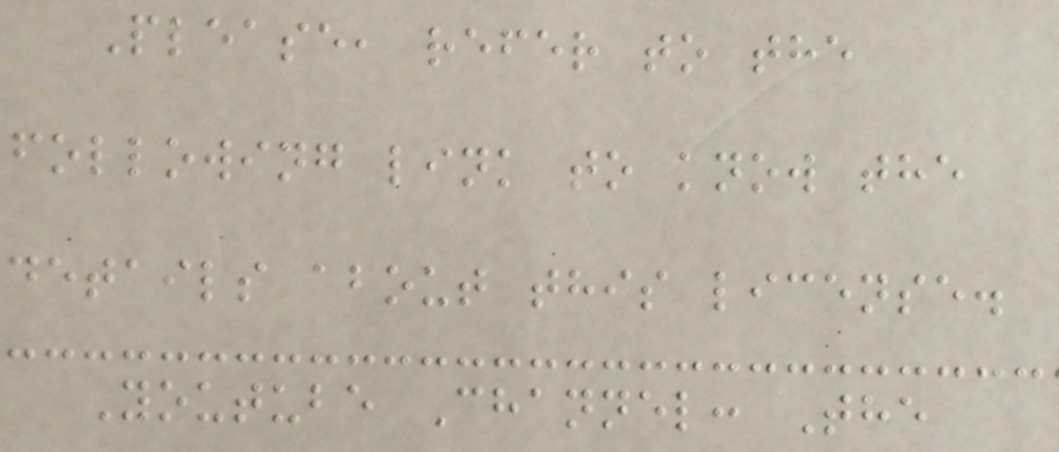Please, refer to the
following link to know the
details about this license.
Youtube Channel: The
